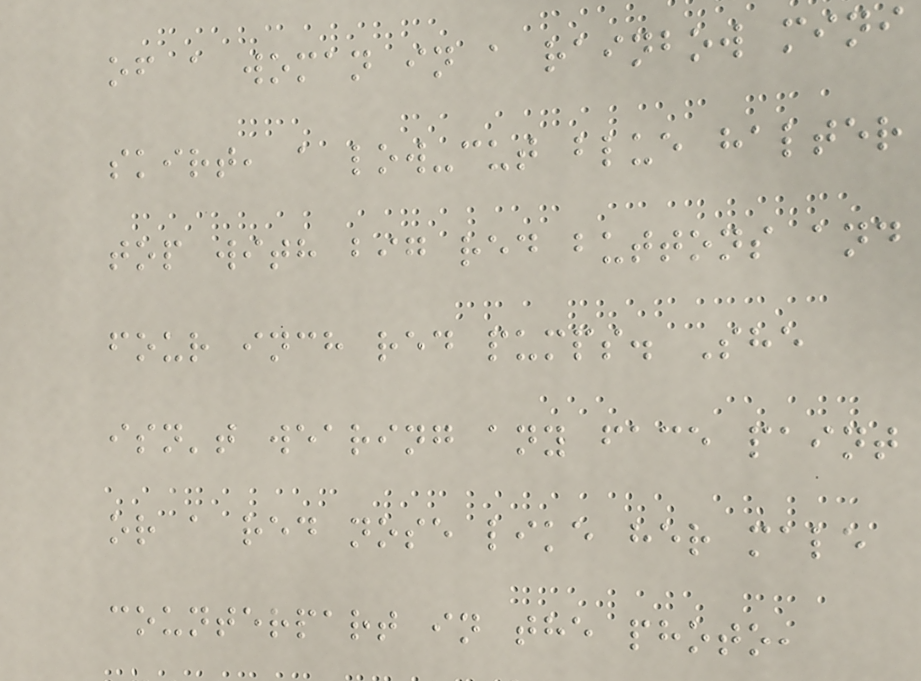of a woman in a rainbow mini
skirt, a low-cut blue halter
top with big red buttons and
four inch red pumps. She
isn't wearing any face paint
or a red nose like her male
counterpart in the photo,
